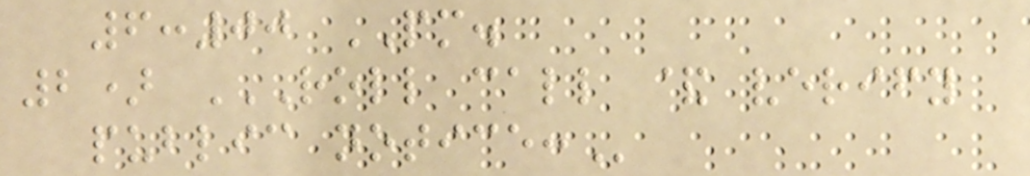6:00 PM.
2) ROLL CALL & VERIFY
PUBLIC NOTICE:
